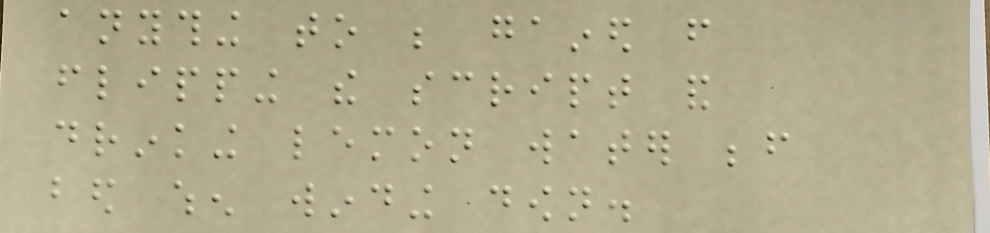anything to be gained from
flipping the script and
drinking lemon water before
bed when winding down.
